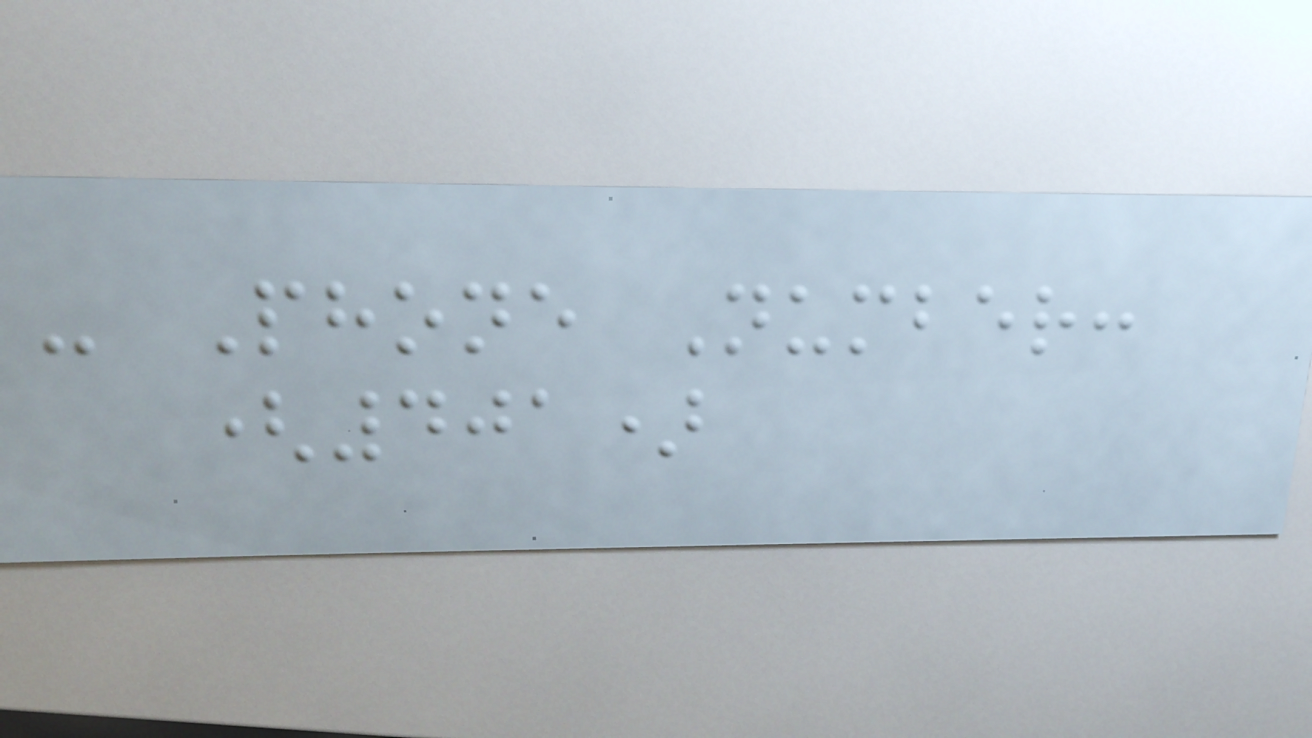- Phone Number:
(401)
